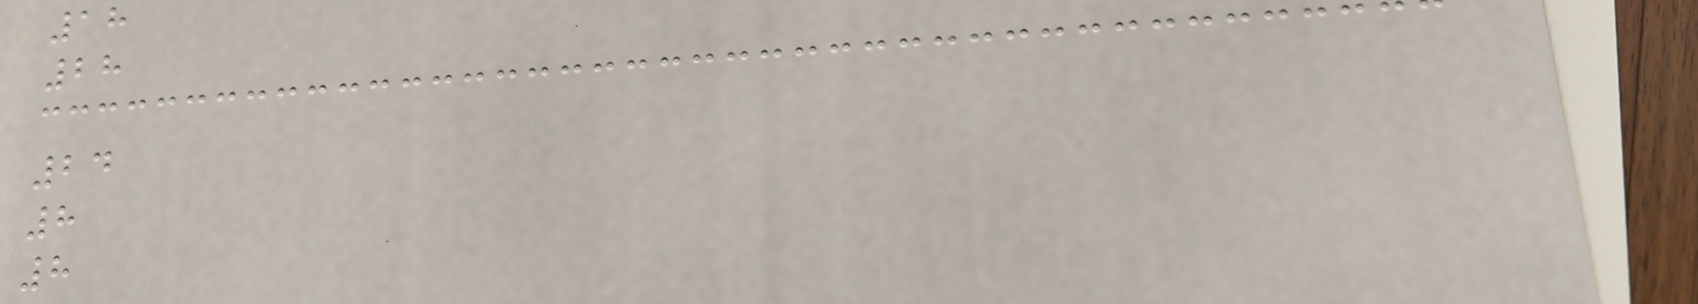18
28
24
8
8
